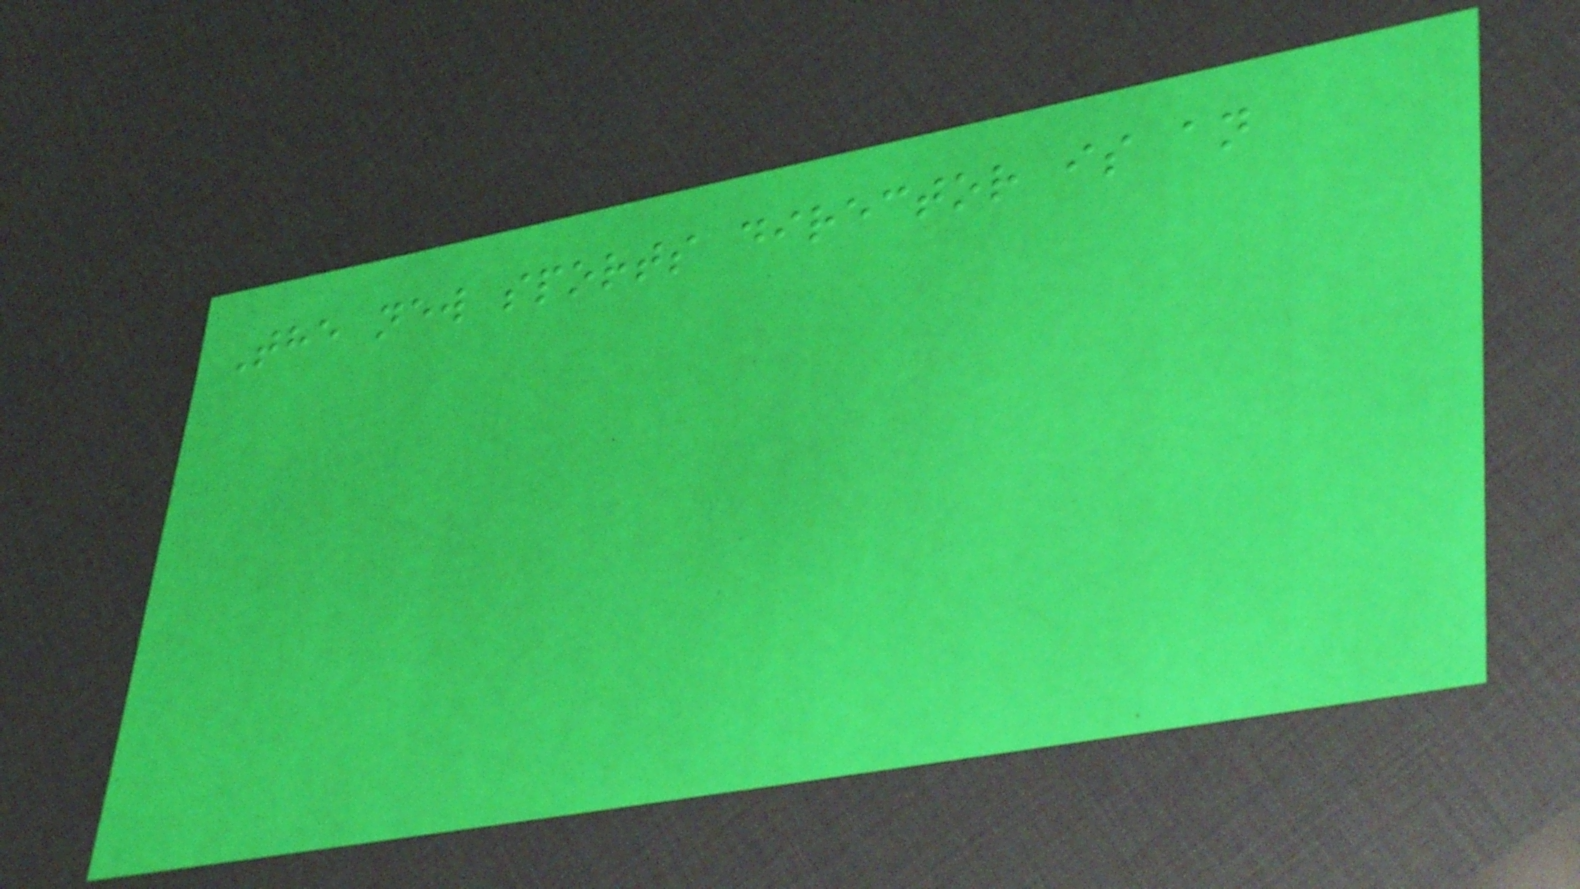The new sports director is an
